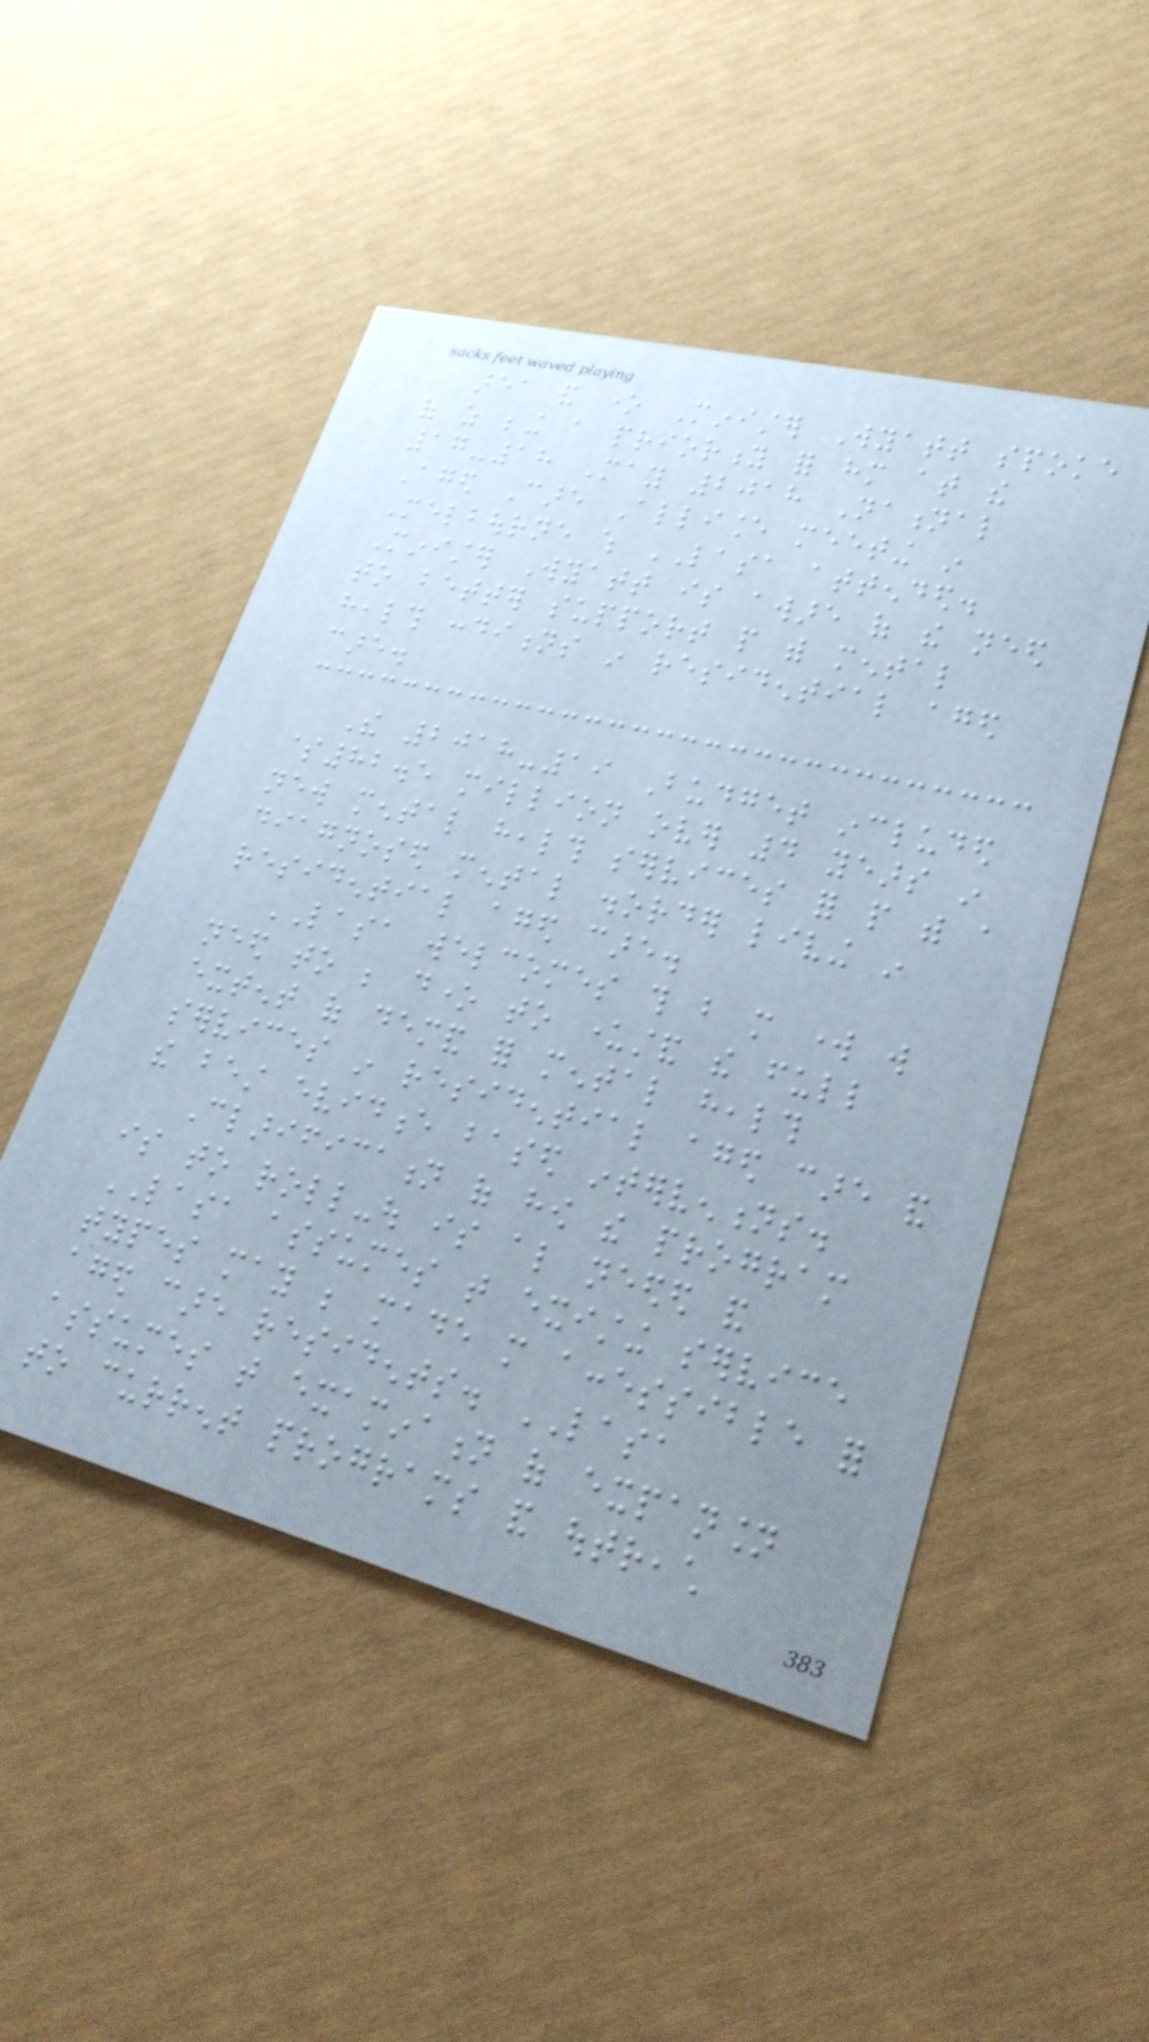area and one Minister Wyatt spoke
of as being a priority for him at the
17-18 May 2018 National
Aged Care Alliance meeting in
Melbourne which LASA attended.
Minister Wyatt is aware of the need
to better support people with mental
health conditions in residential aged
care.
The 2018-19 Budget included
$82.5 million over 4 years in
new mental health services for people with a
diagnosed mental disorder living in
residential aged care.
LASA welcomes this but more work will
need to be done to understand the full
extent of demand for mental health
services in residential aged care and
the best evidence based interventions.
Clarification of how the program
is to roll-out is also needed and
LASA assumes that existing service
types may be made more accessible for
aged care residents. LASA
assumes that examination of expansion
to current programs and outreach
